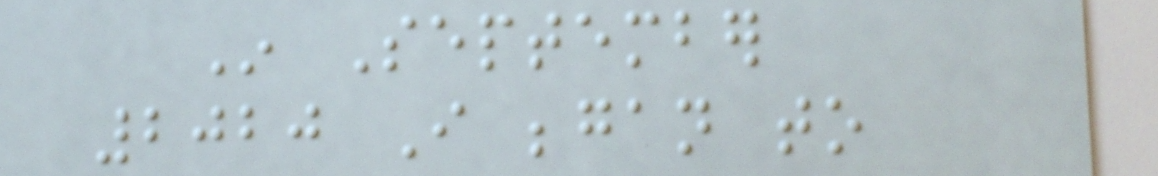In September
2020 I began to
